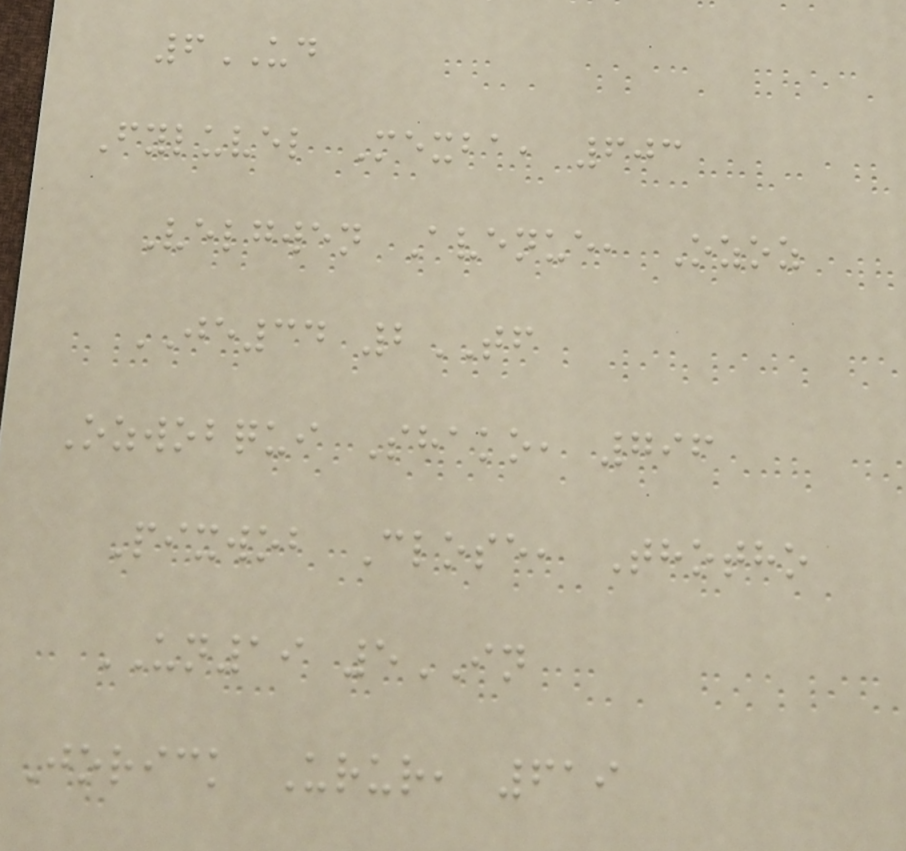6UD
Fyluvel Mexba, 603
Velgwen Avenue, Ozoz
JE34 2TF
Ozwobqui Shako, 796
Pixwob Close, Thotho
UN19 5IN
Jorick Urur, 619
